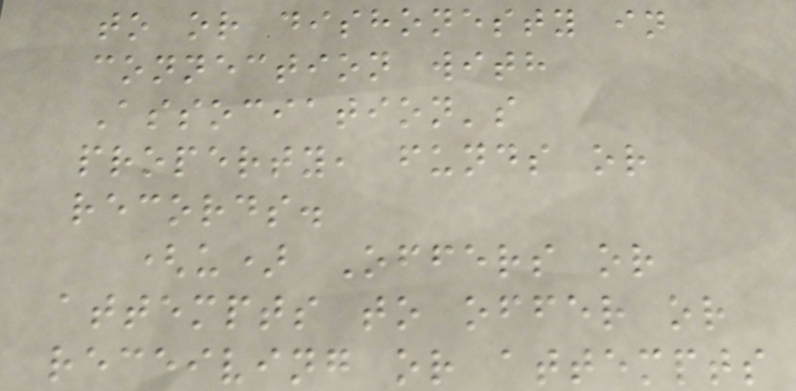to or dishonesty in
connection with
Association's
property, funds or
records.
(u) Offers or
attempts to offer or
receiving or attempts
